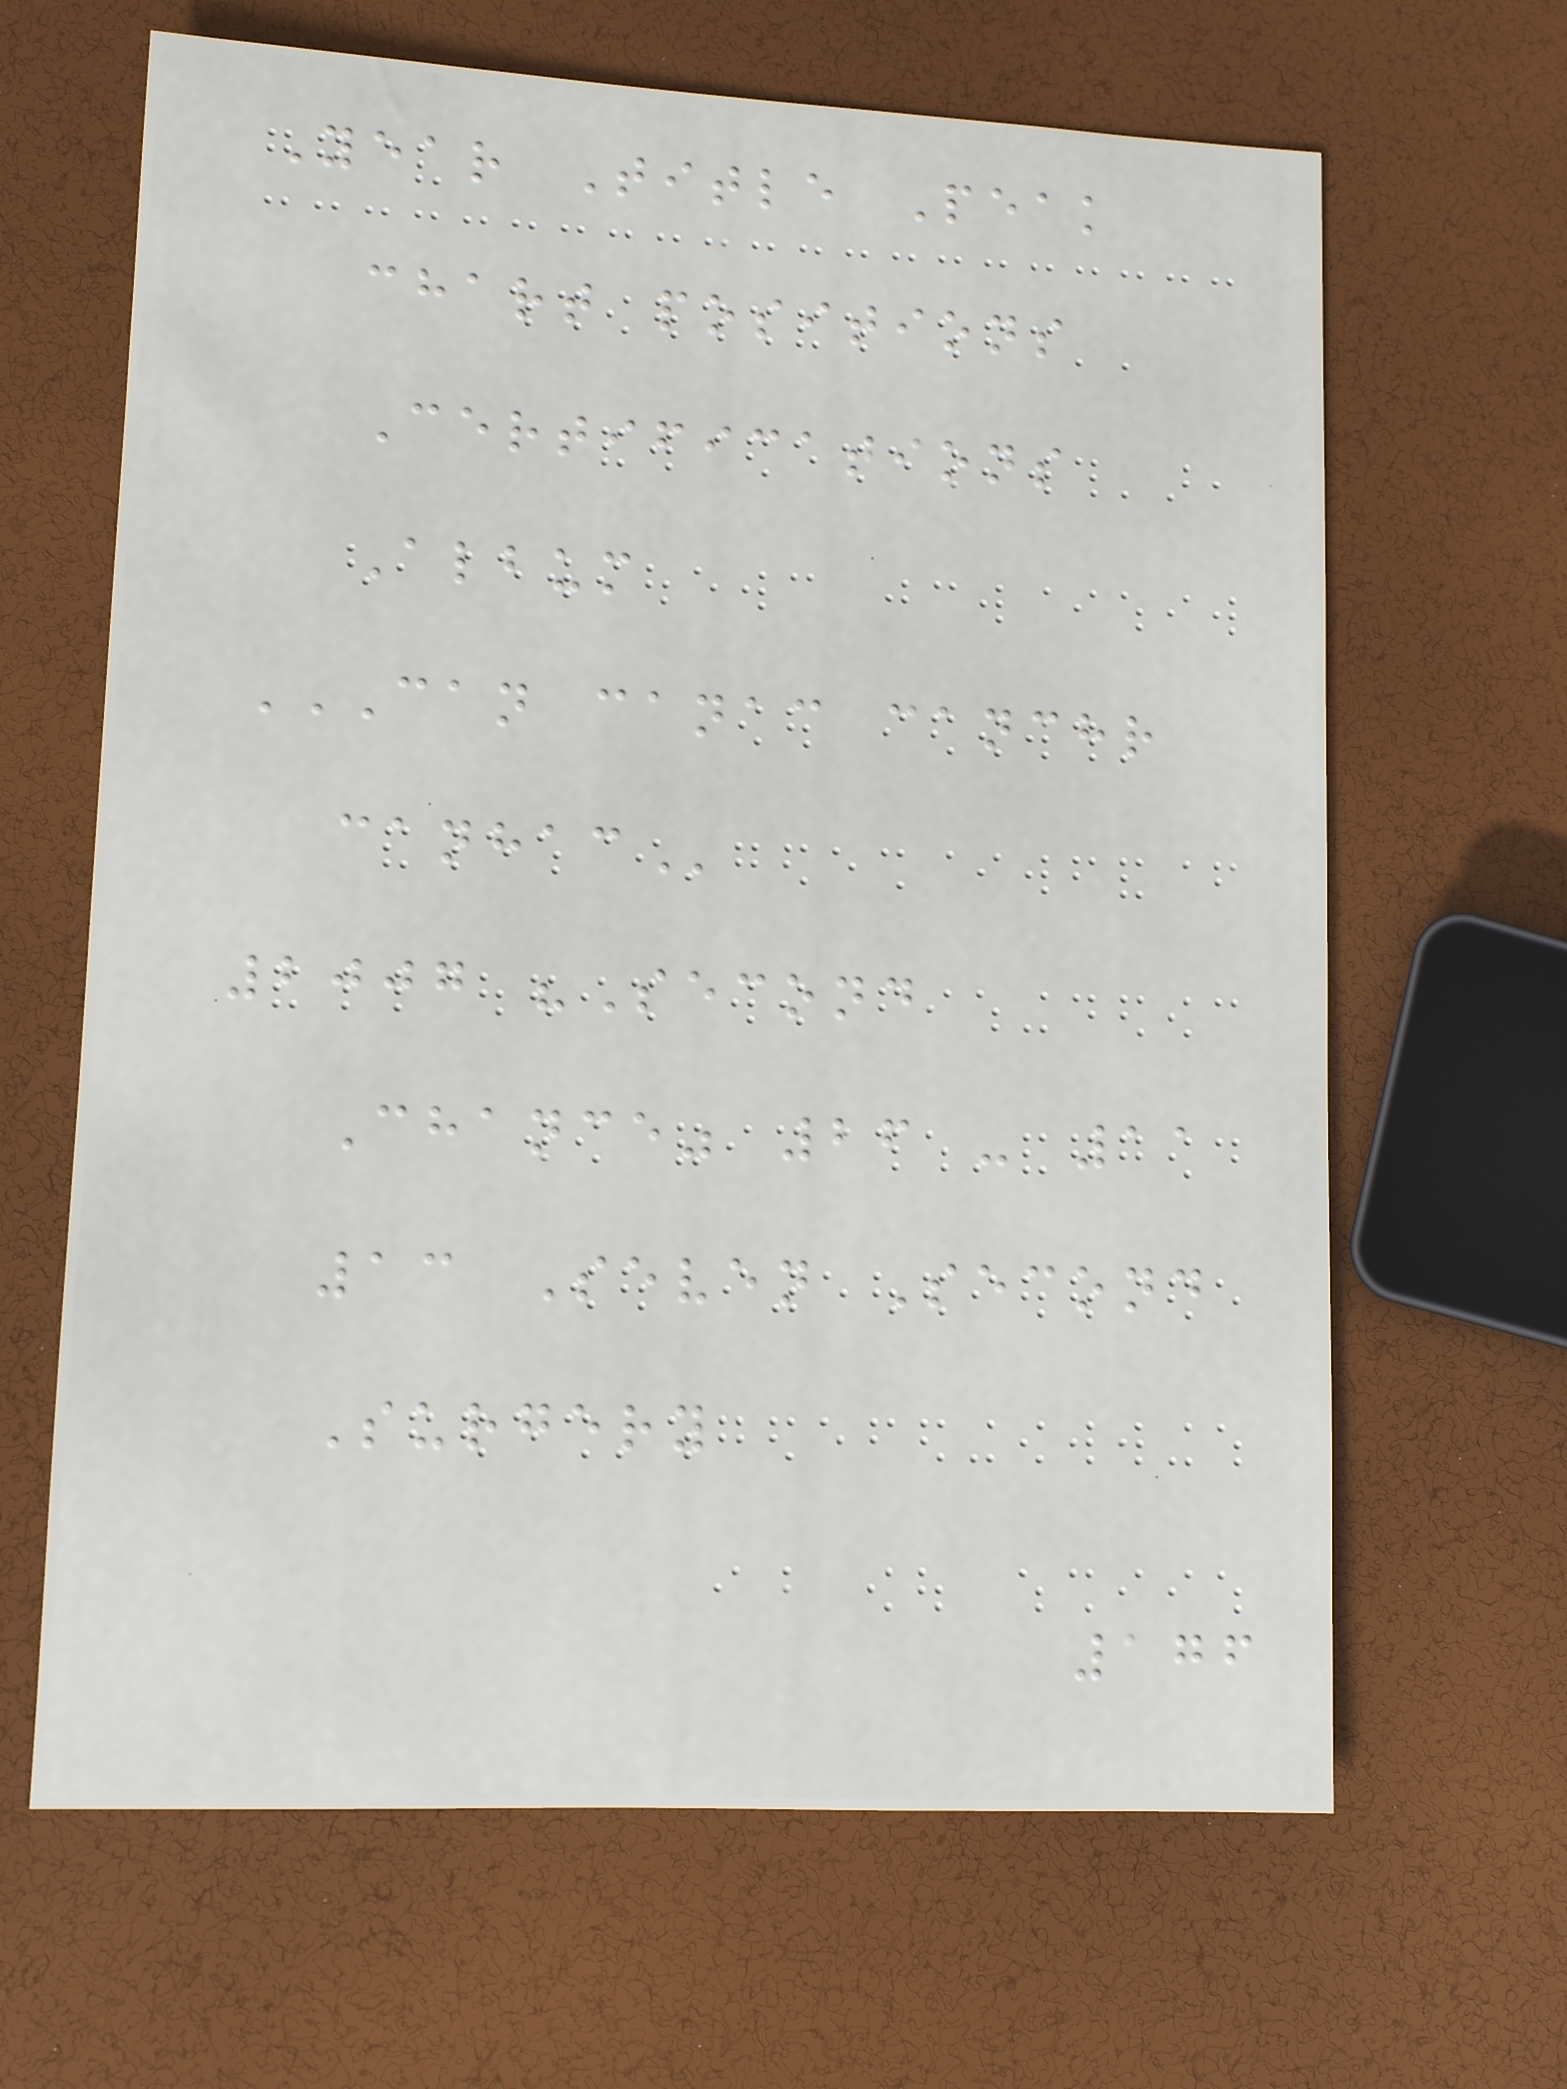Year Title Peak
chart positions
Certifications
Album
CAN CANAC CANCHR
CANHAC
2007 "Second
Chance" 26 - 11
13 Seven Second
Surgery
176
